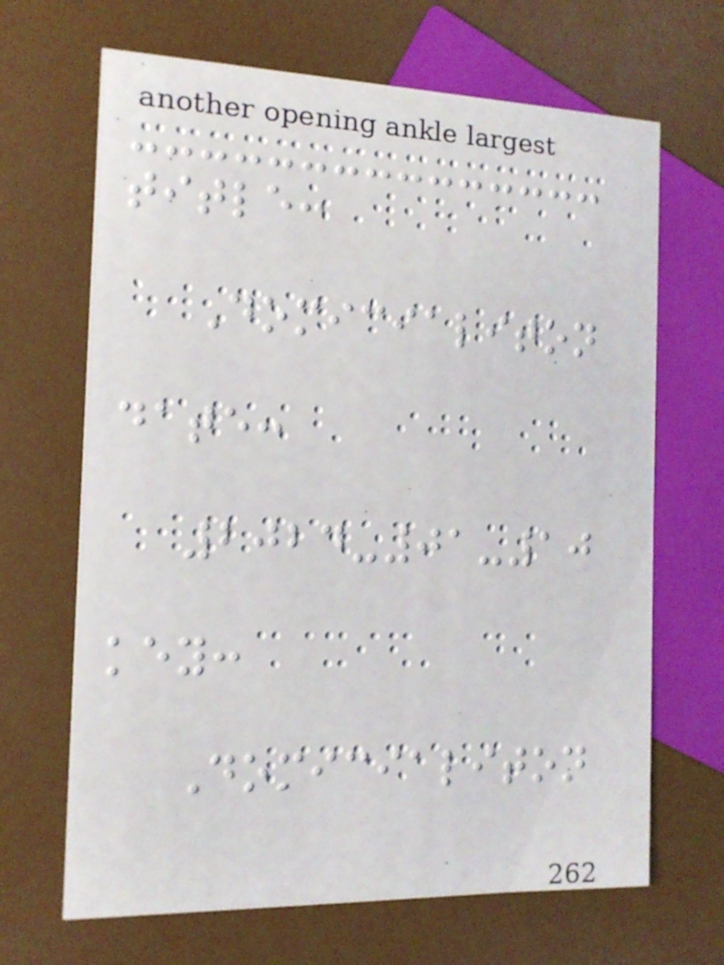title:
Domicialiton
date:
2024-01-10
key:
Domicialiton
